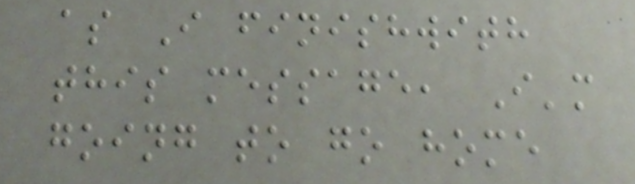as I finishwith
this message, I'm
going to go home
